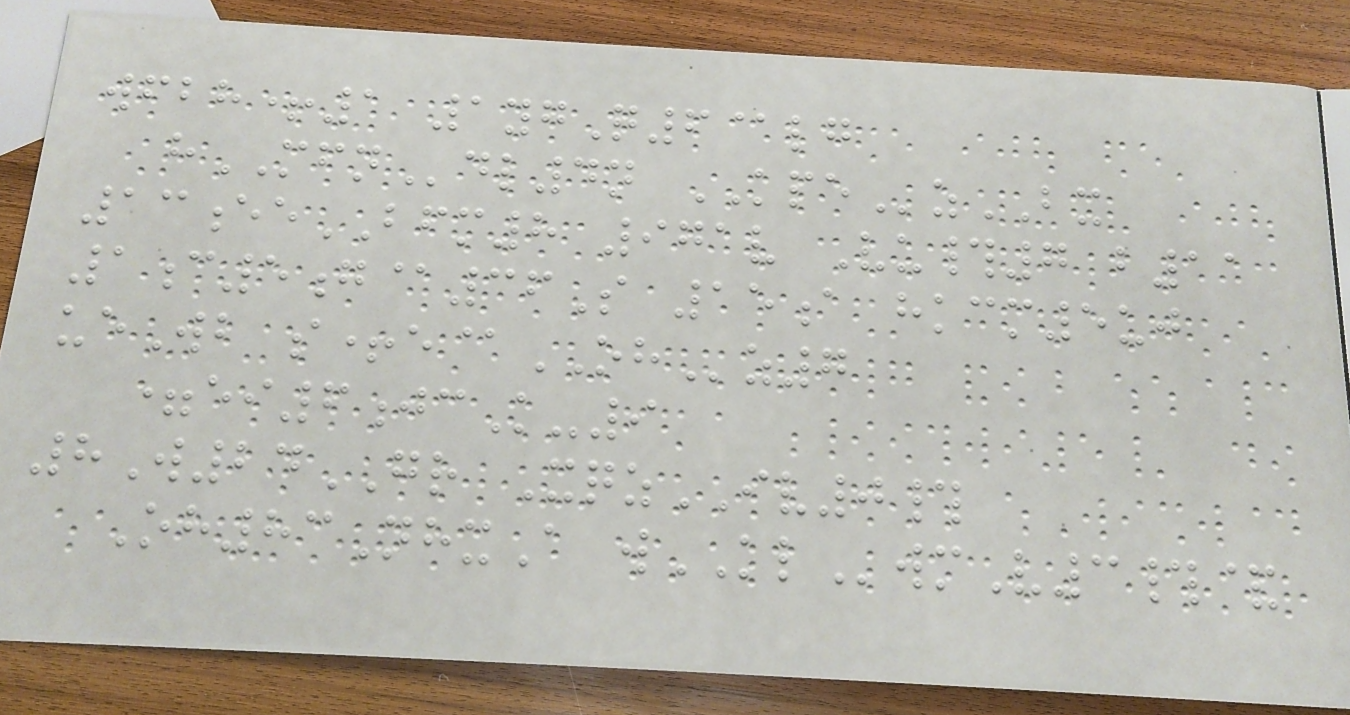wfbh+1 1ygQ6@lg
hMFNdl4n KPEzBX
13eeBFM8 971v Vu#7 b11
1c5g@36S 15a hkcm5uj
ueWb s+e@OHz7
=ei6jcK-9
8W24GR XqzIV0#
Oh83NhxA wKLwmV3#&
